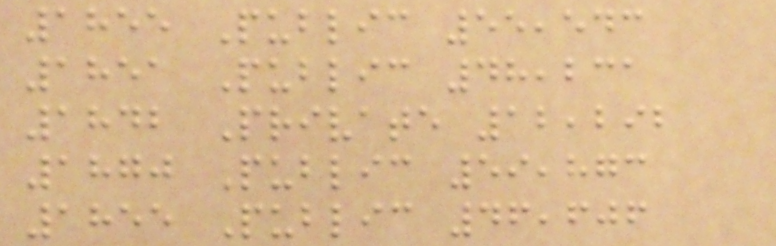1855 Public 55,543
1851 Public 48,231
1842 Private 12,292
1870 Public 59,873
1855 Public 46,606
